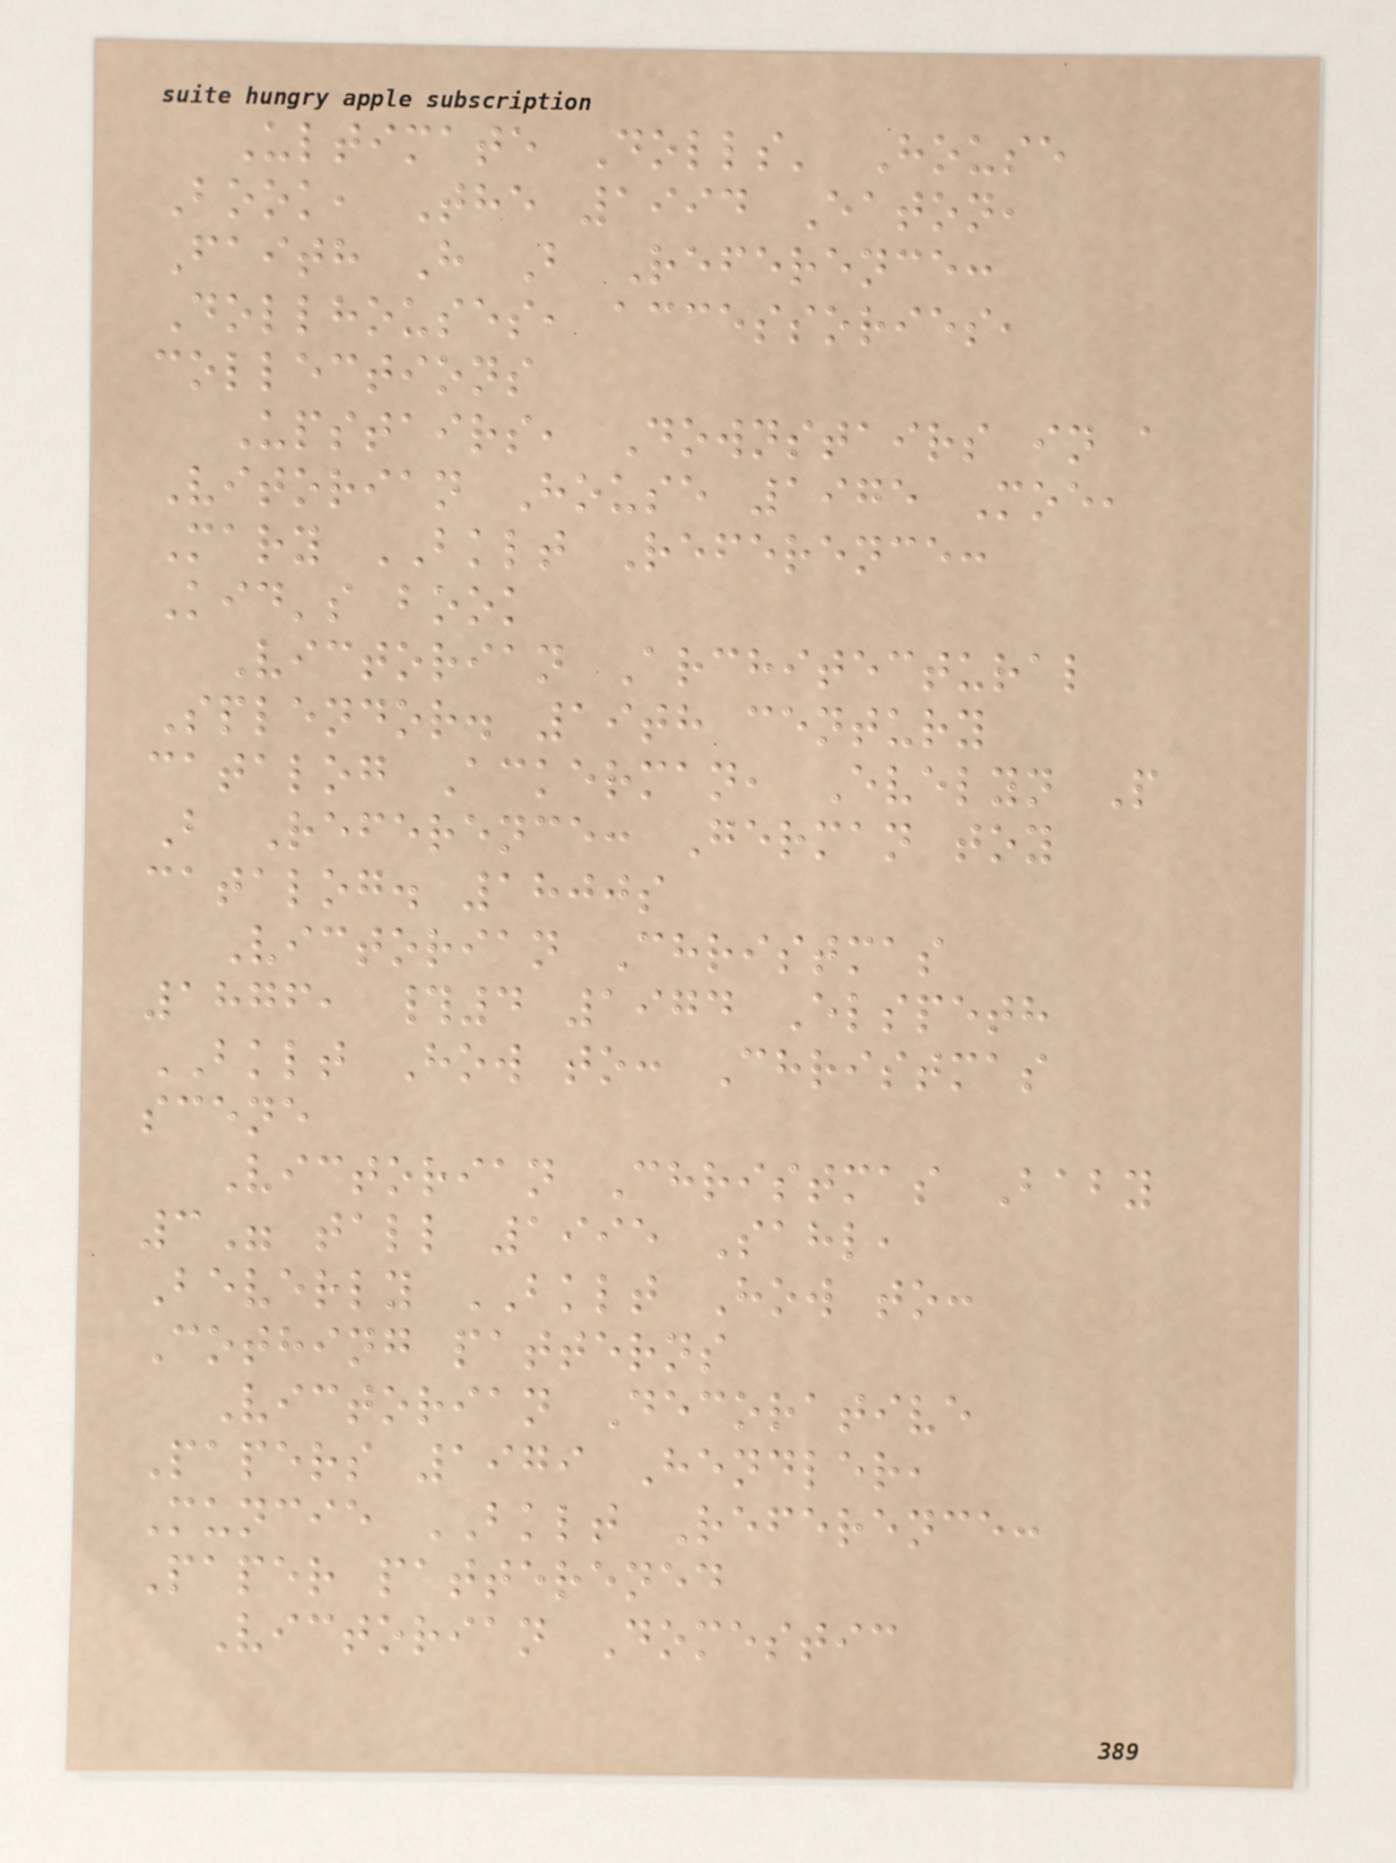Ultimate Dolls' House
Book, The 1994 Eaton,
Faith H B Reference:
Dollhouses, accessories,
collections
Upstairs, Downstairs in a
Vitorian House 1975 Moe,
Mary BKLT Reference:
Kid's book
Victorian Architectural
Splendor. 19th century
catalog Ackerman, Evelyn P
B Reference: German toy
catalog. 1800s
Victorian Christmas
1876, #4 1974 Elspeth
BKLT How to: Christmas
scene
Victorian Christmas Baby
3" tall 1995 Sahl,
Beverly BKLT How to:
Cothing patterns
Victorian Decorative
Papers 1979 Hendler,
Muncie BKLT Reference:
Paper patterened
Victorian Domestic
